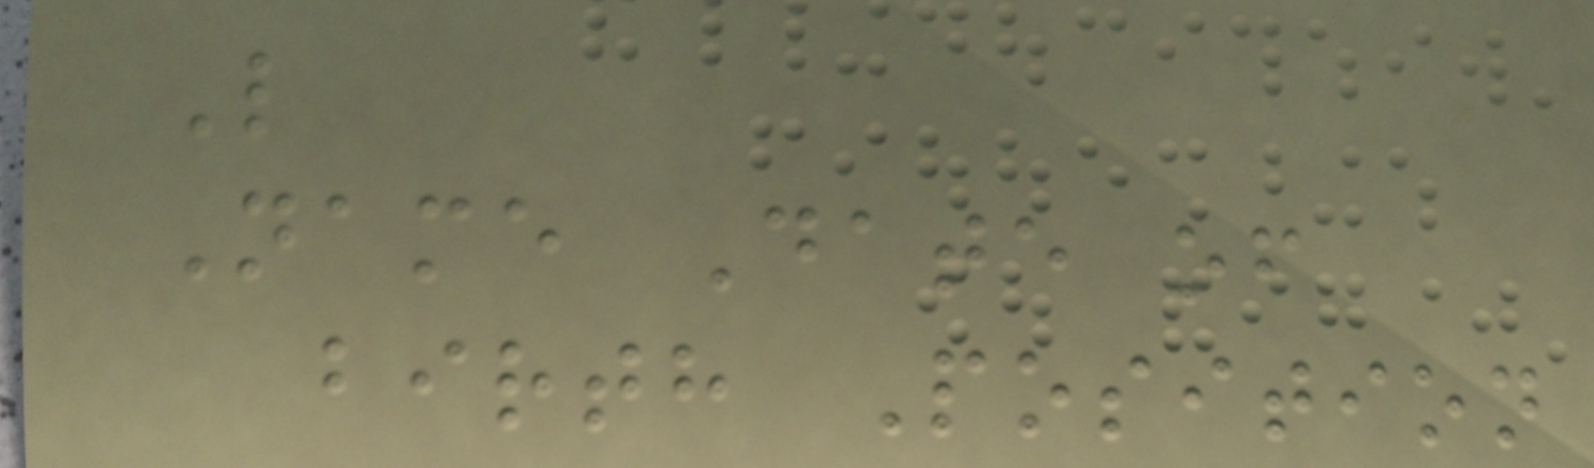L
Name Date of
birth Position
